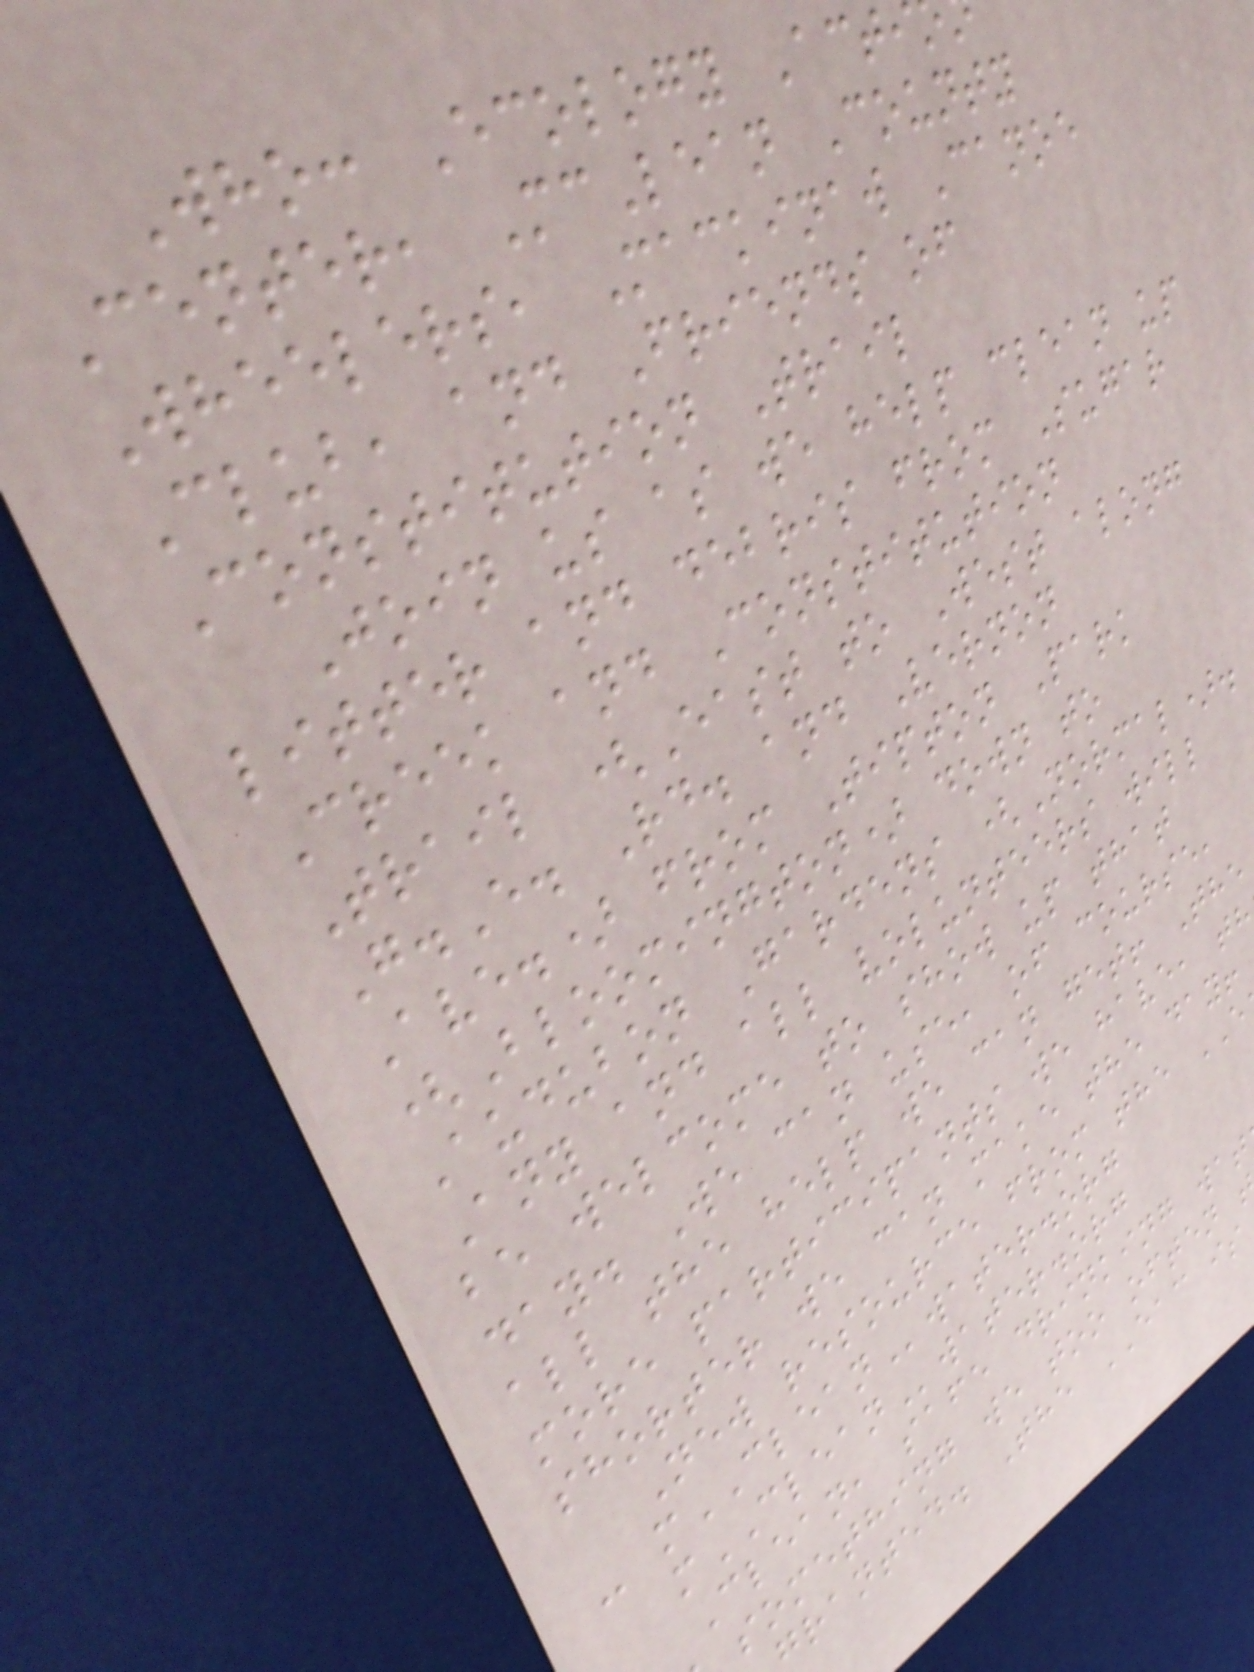Who: Ecology Acti
Center, McLean County
Wheelers, Mackinaw Canoe
Club, and Friends of
Constitution Trail
Join us as we help clean up
litter and debris from Sugar
Creek and Constitution
Trail (East to West along
G.E. Rd. and Vernon
Ave.) from Tipton Park
(Bloomington) down to
Audubon Gardens (Normal).
Any and all volunteers will
be welcome to show up that
day. We can use, of course,
all the help we can get! The
more participants we have, th
shorter we can make the day!
New resource from the
- mCLEANwater.org
mCLEANwater.org
Clean, safe drinking wat
something we too often
granted. The EAC is
